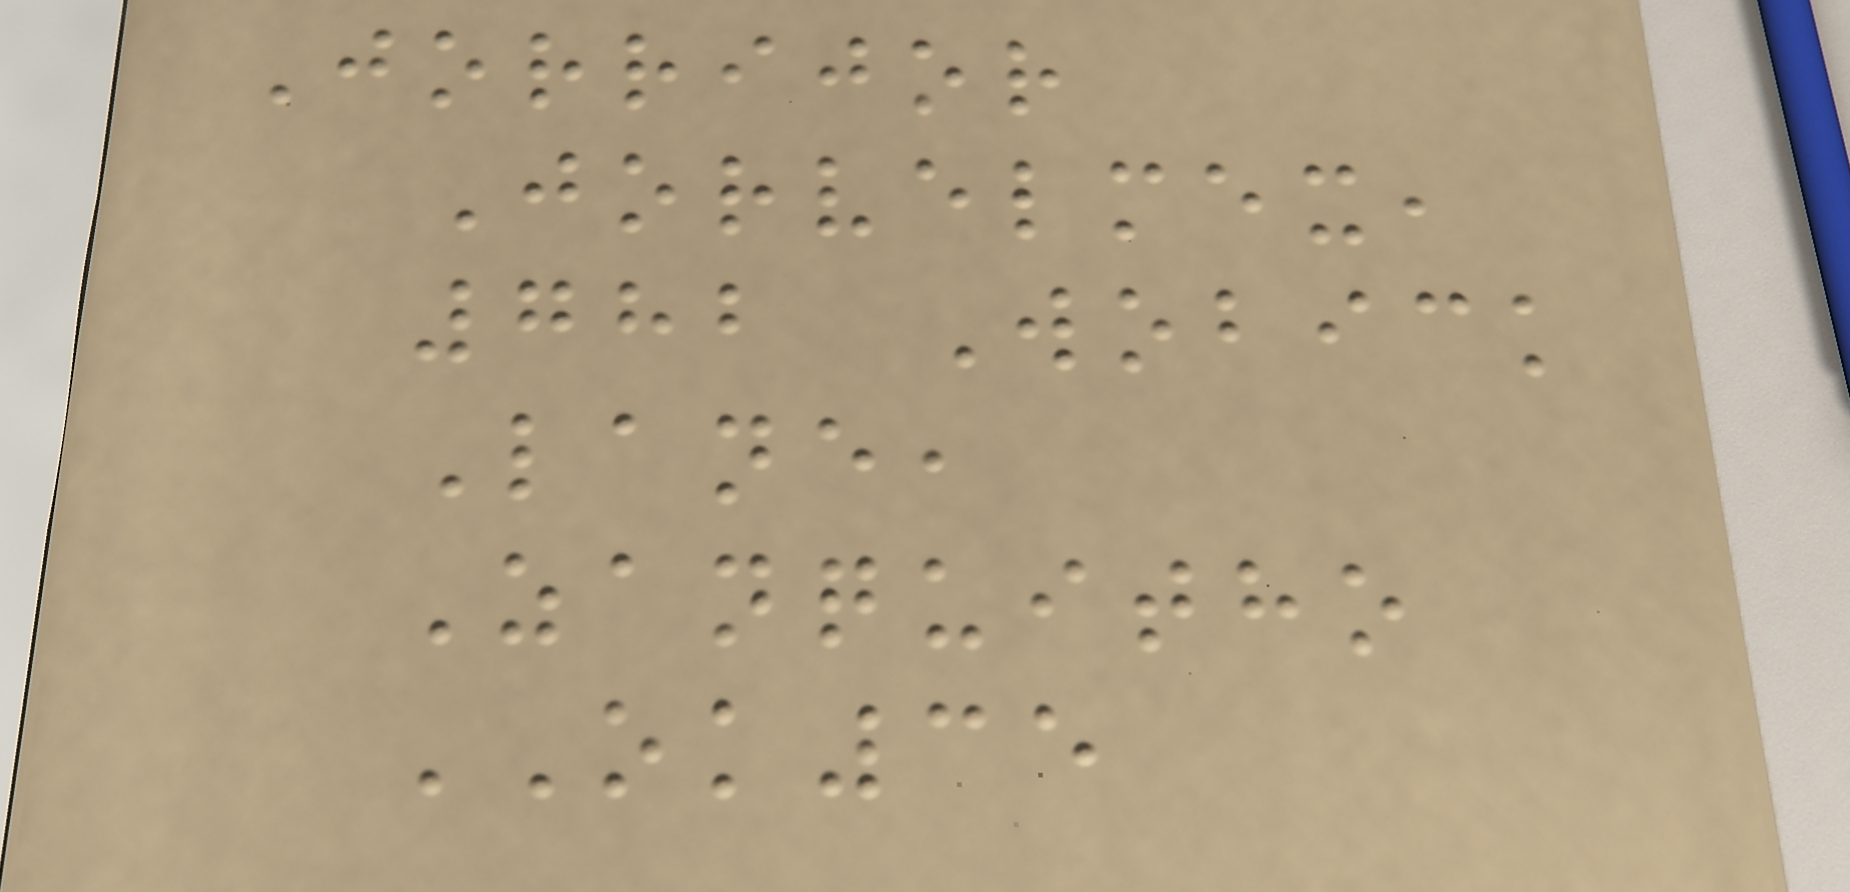Jorrijor
Jorvelmex,
782 Wobick
Lane,
Zanquitho
OK35
